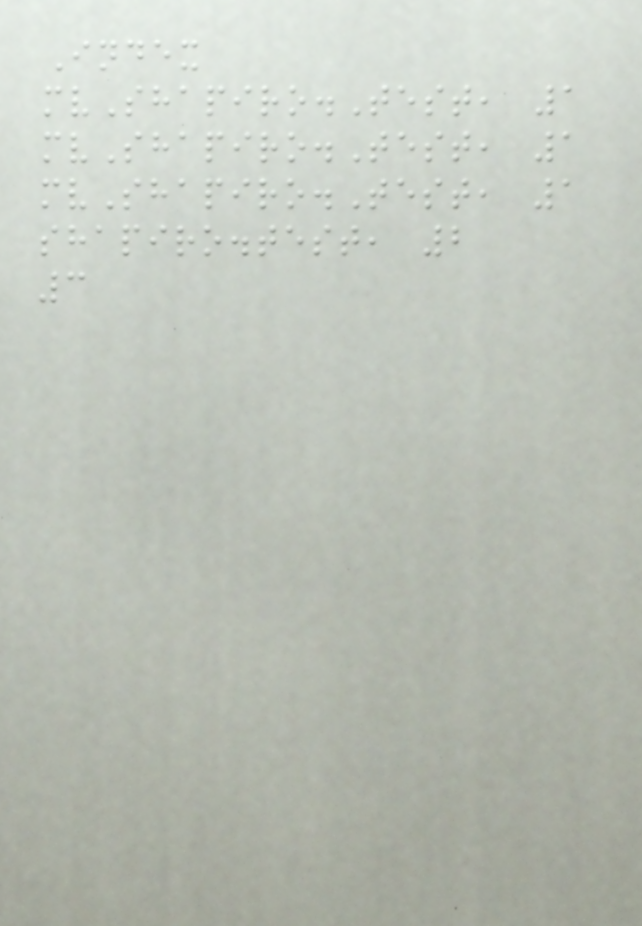Index
mvShapiro.Test, 1
mvShapiro.Test, 1
mvShapiro.Test, 1
shapiro.test, 2
3
